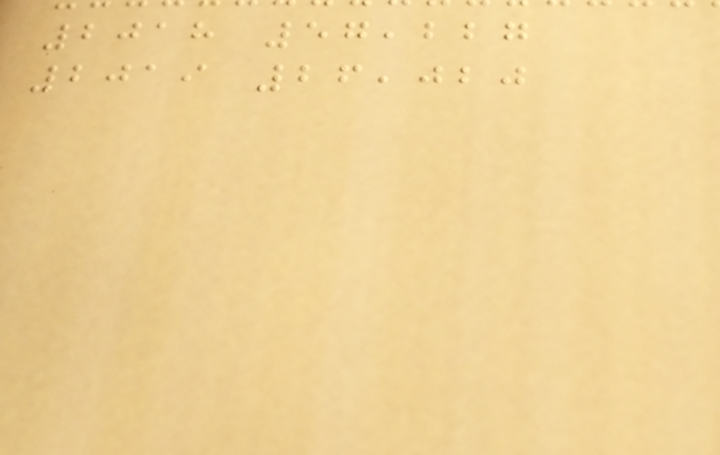2018 57,227
2019 26,020
